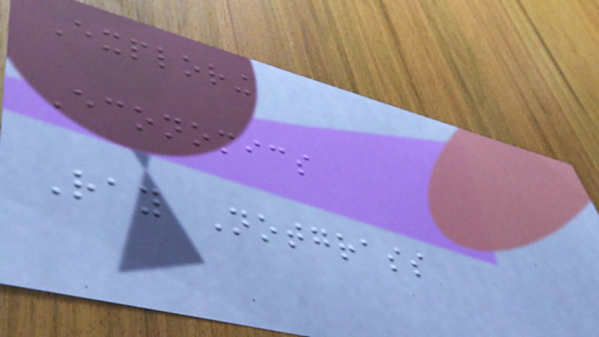Exploring
Economics
Ray Notgrass
